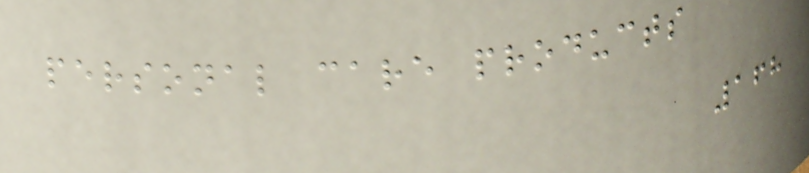personal care products
168
